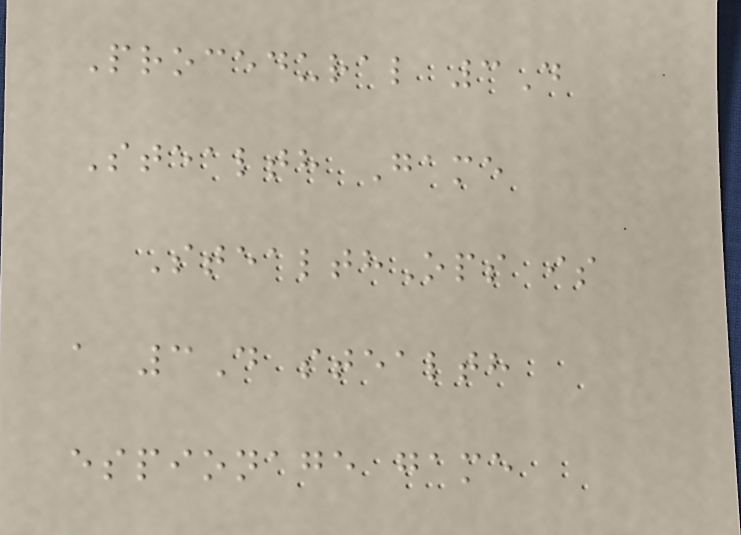Procedural 3D
Stealth Game
StealthOps is
a 3D stealth
espionage game
